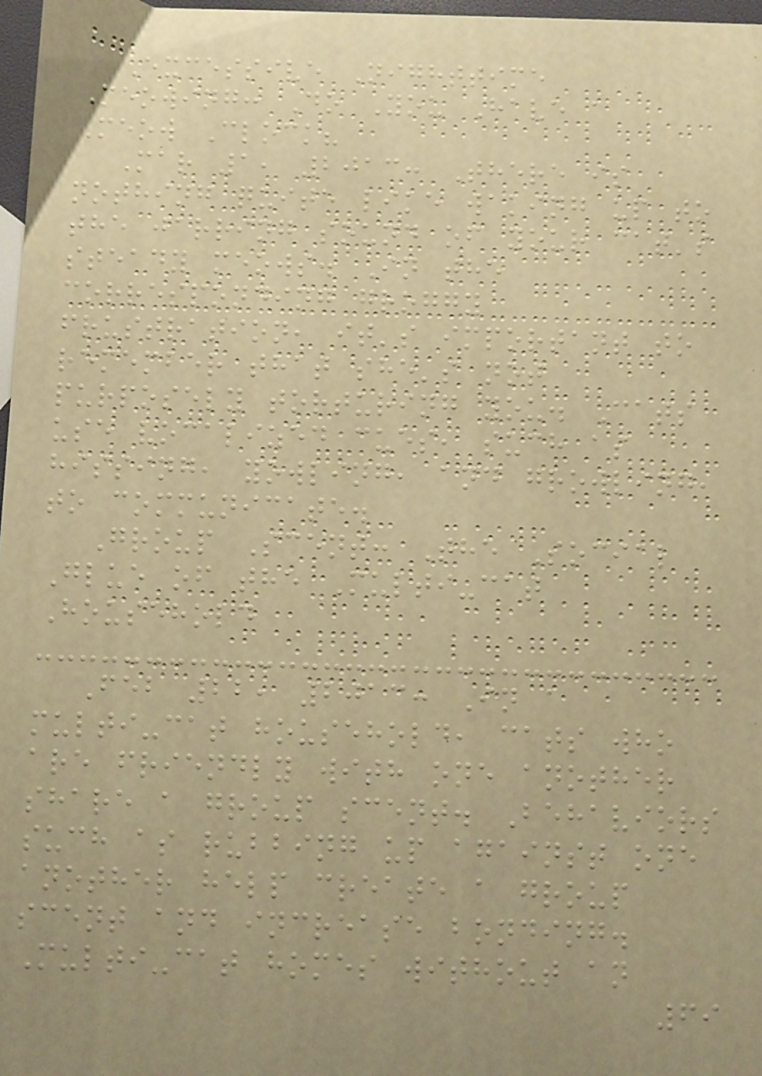Excessive Nighttime
Meowing: Do You Have a
Meow Clock?
Mar 1, 2013: There is
nothing quite like waking up to
the jarring sound of your cat's
steady meows. In the
corresponding groggy
frustration, it's important to
remember that she's not
purposely torturing you. Cats
use vocalized cues, such as
hissing, yowling, and growling,
to communicate.
Group Scent: The Social
Glue of the Multi-cat
Household
Feb 22, 2013: In a
multi-cat household, cats who
are friendly with one another
share a group scent. Behaviors
such as rubbing up against one
another help create a group
scent and increase bonding.
Multi-cat homes without an
69
